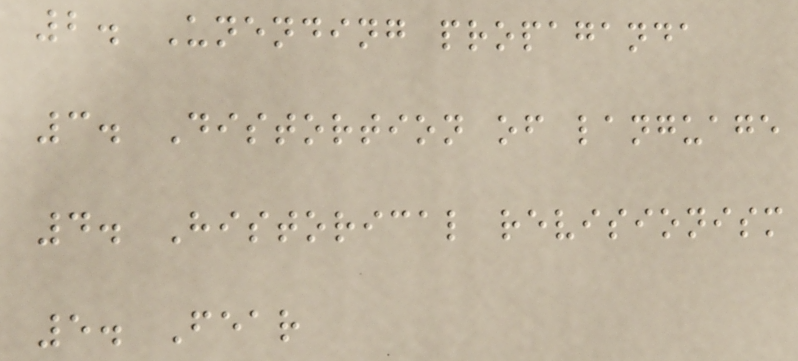2. Unending propaganda
3. Distortion of language
4. Historical revisionism
5. Fear
